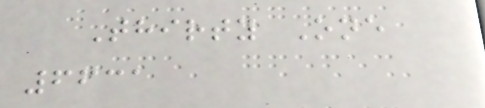Thirty One
6631
